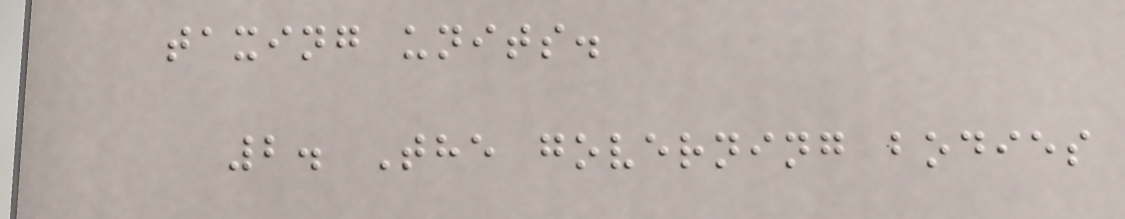taxing units.
2. The governing bodies
